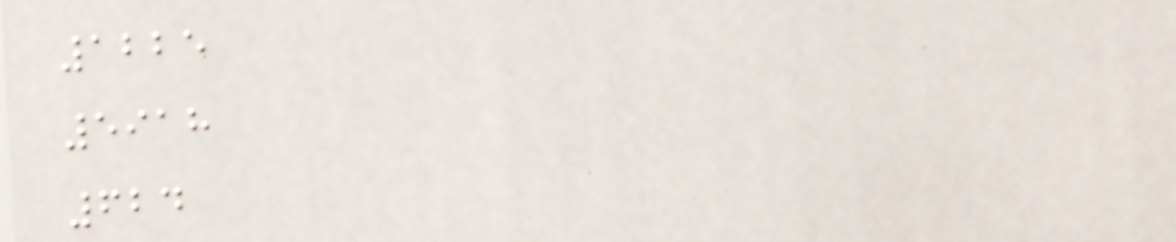1225
5918
624
